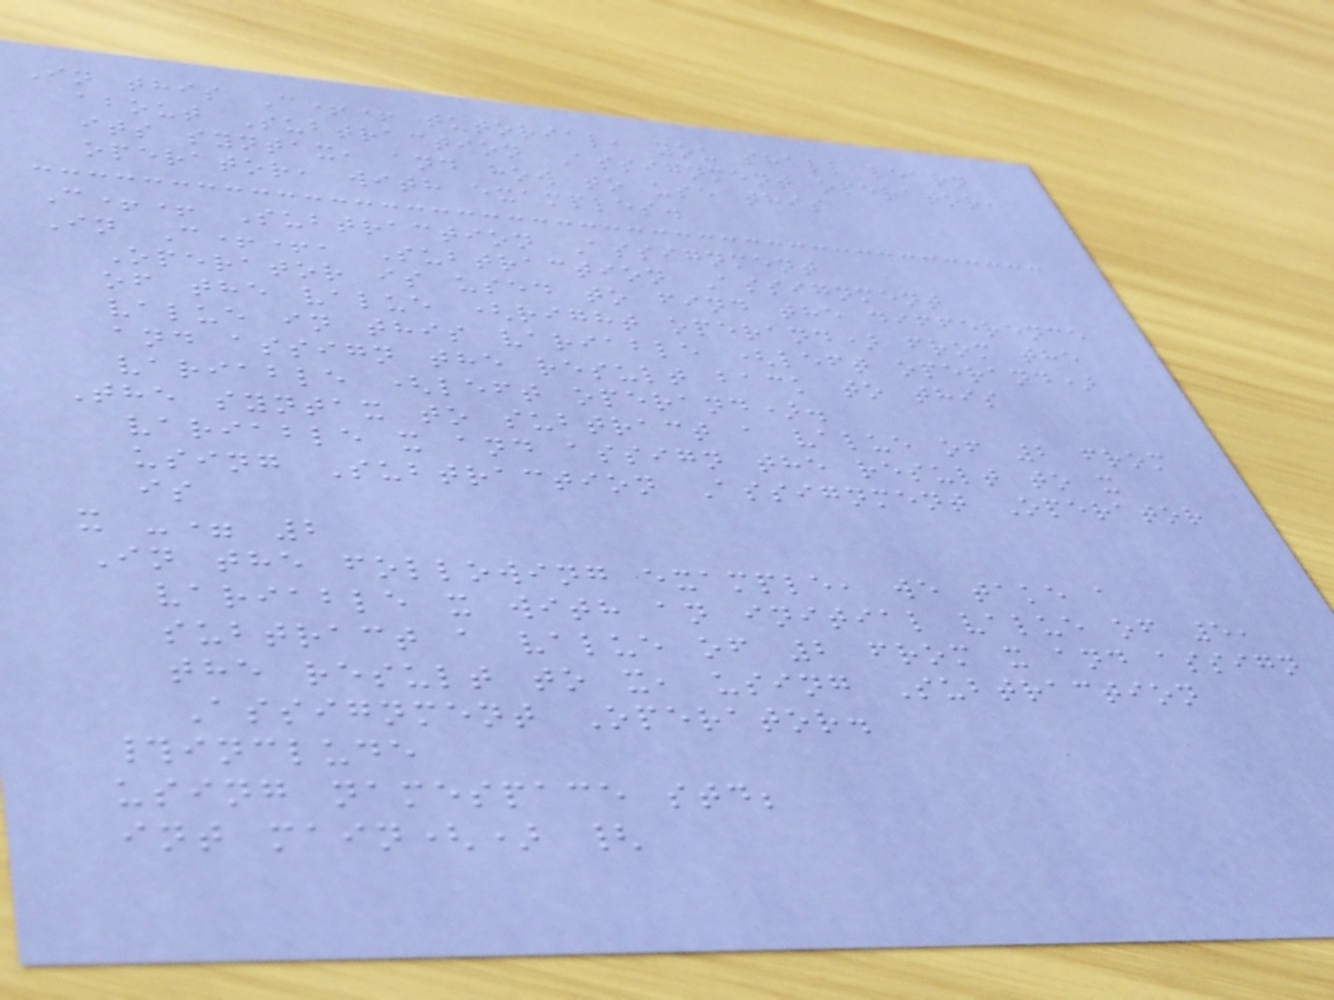In this C++ tutorial, you shall learn
about Subtraction Assignment operator,
its syntax, and how to use this
operator, with examples.
C++ Subtraction Assignment
In C++, Subtraction Assignment
Operator is used to find the difference
of the value (right operand) from the
value in this variable (left operand)
and assign the result back to this
variable (left operand).
The syntax to subtract a value of 2 from
variable x and assign the result to x
using Subtraction Assignment Operator
is
x -= 2
In the following example, we take a
variable x with an initial value of 5,
subtract a value of 2 from x and assign
the result to x, using Subtraction
Assignment Operator.
#include
using namespace std;
int main() {
